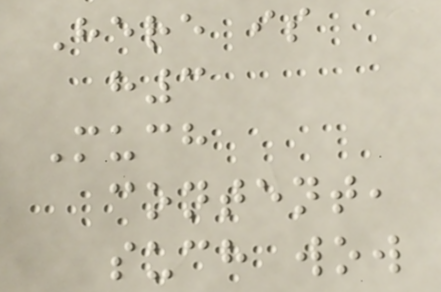Here is
h3
Much
content,
such wow
